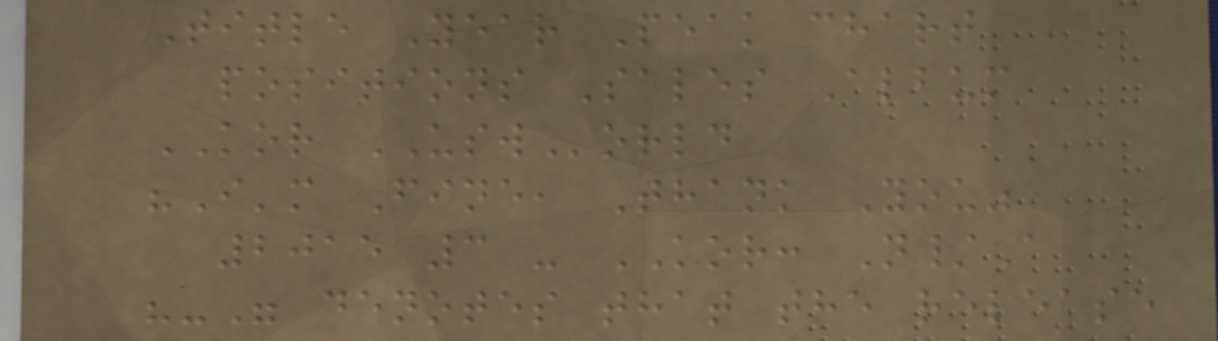Title Year Peak chart
positions Sales Album
KOR USWorld
"I'm Fine, Thank You"
2015 3 - KOR: N/A
"-" denotes that the release
